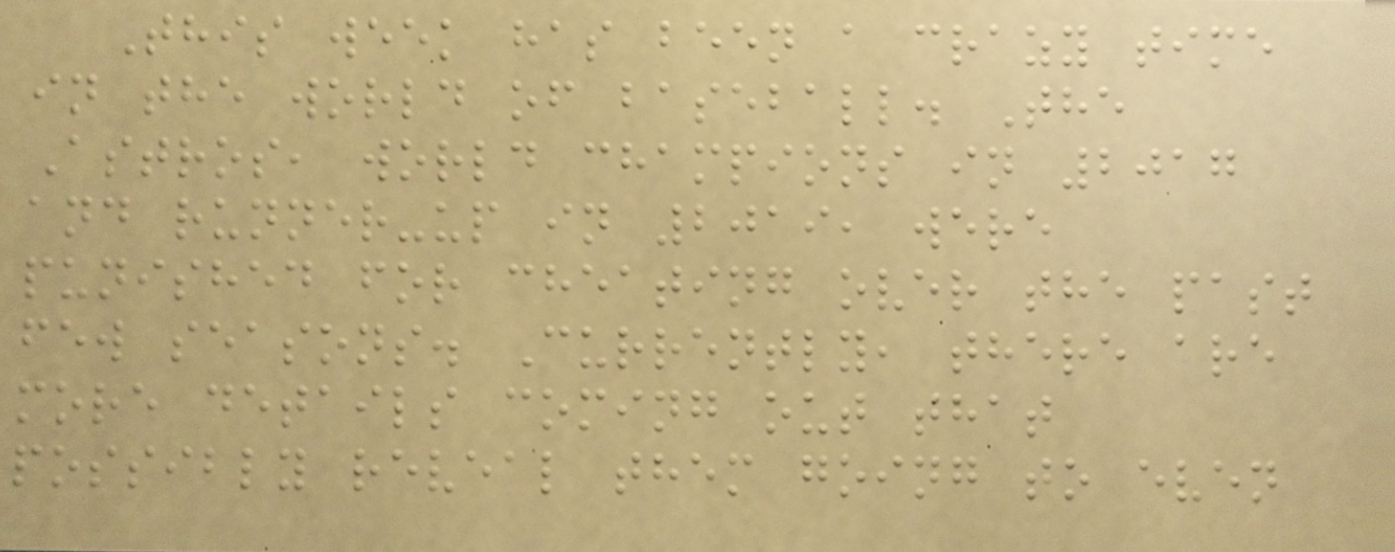This week has been a crazy time
in the world of baseball. The
Astros, world champions in 2017
and runner-up in 2019, were
punished for cheating over the past
few seasons. Currently, there are
more details coming out that
possibly reveal them going to even
